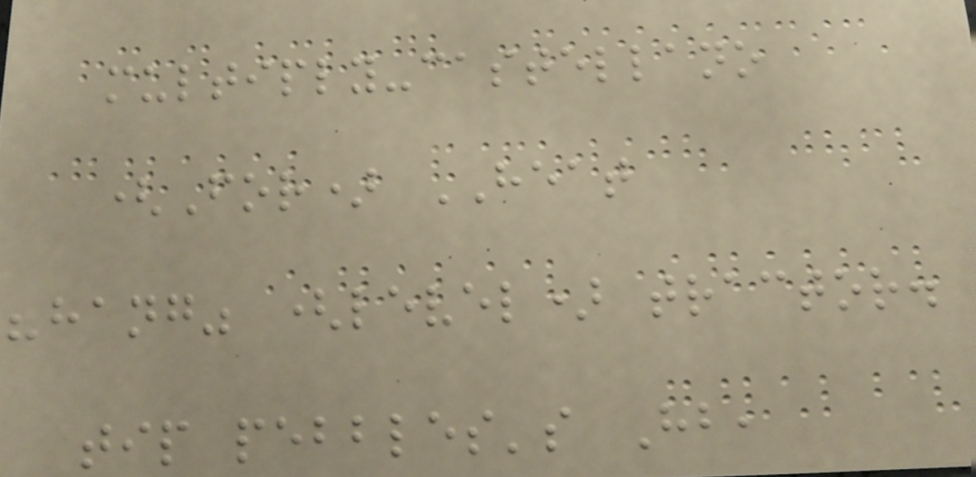multiply-castellano
(For) HEAT
"hang" (level) tractor.
tip pebbles's Hb,
